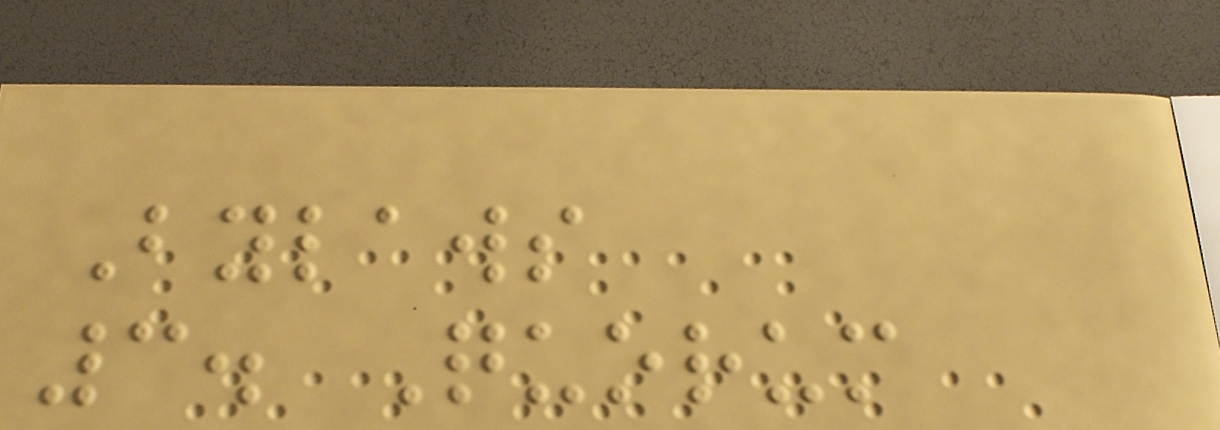Bylaws
3. Quorum
